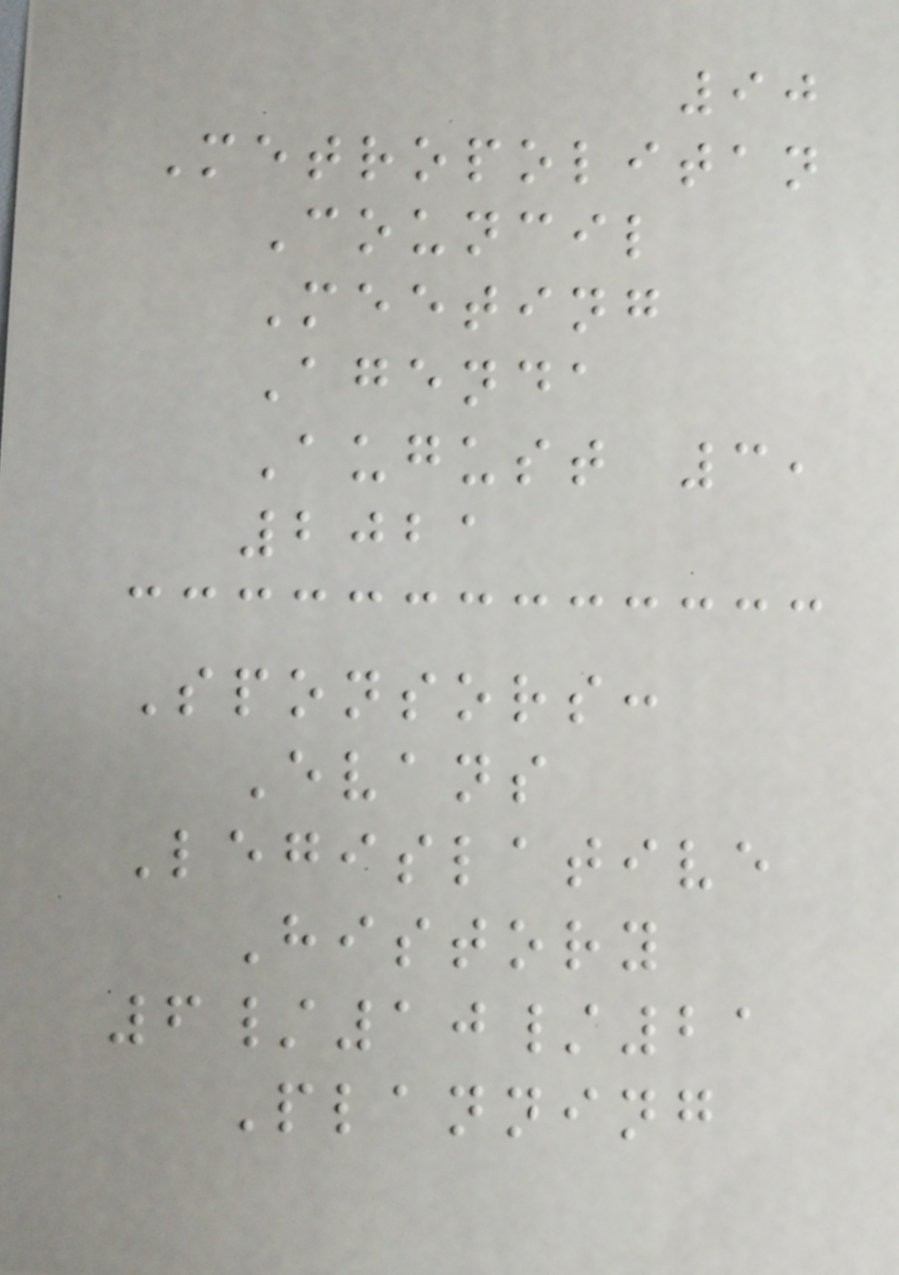90
Metropolitan
Council
Meeting
Agenda
August 3,
2021
Sponsors:
Evans
Legislative
History
6/10/21
Planning
